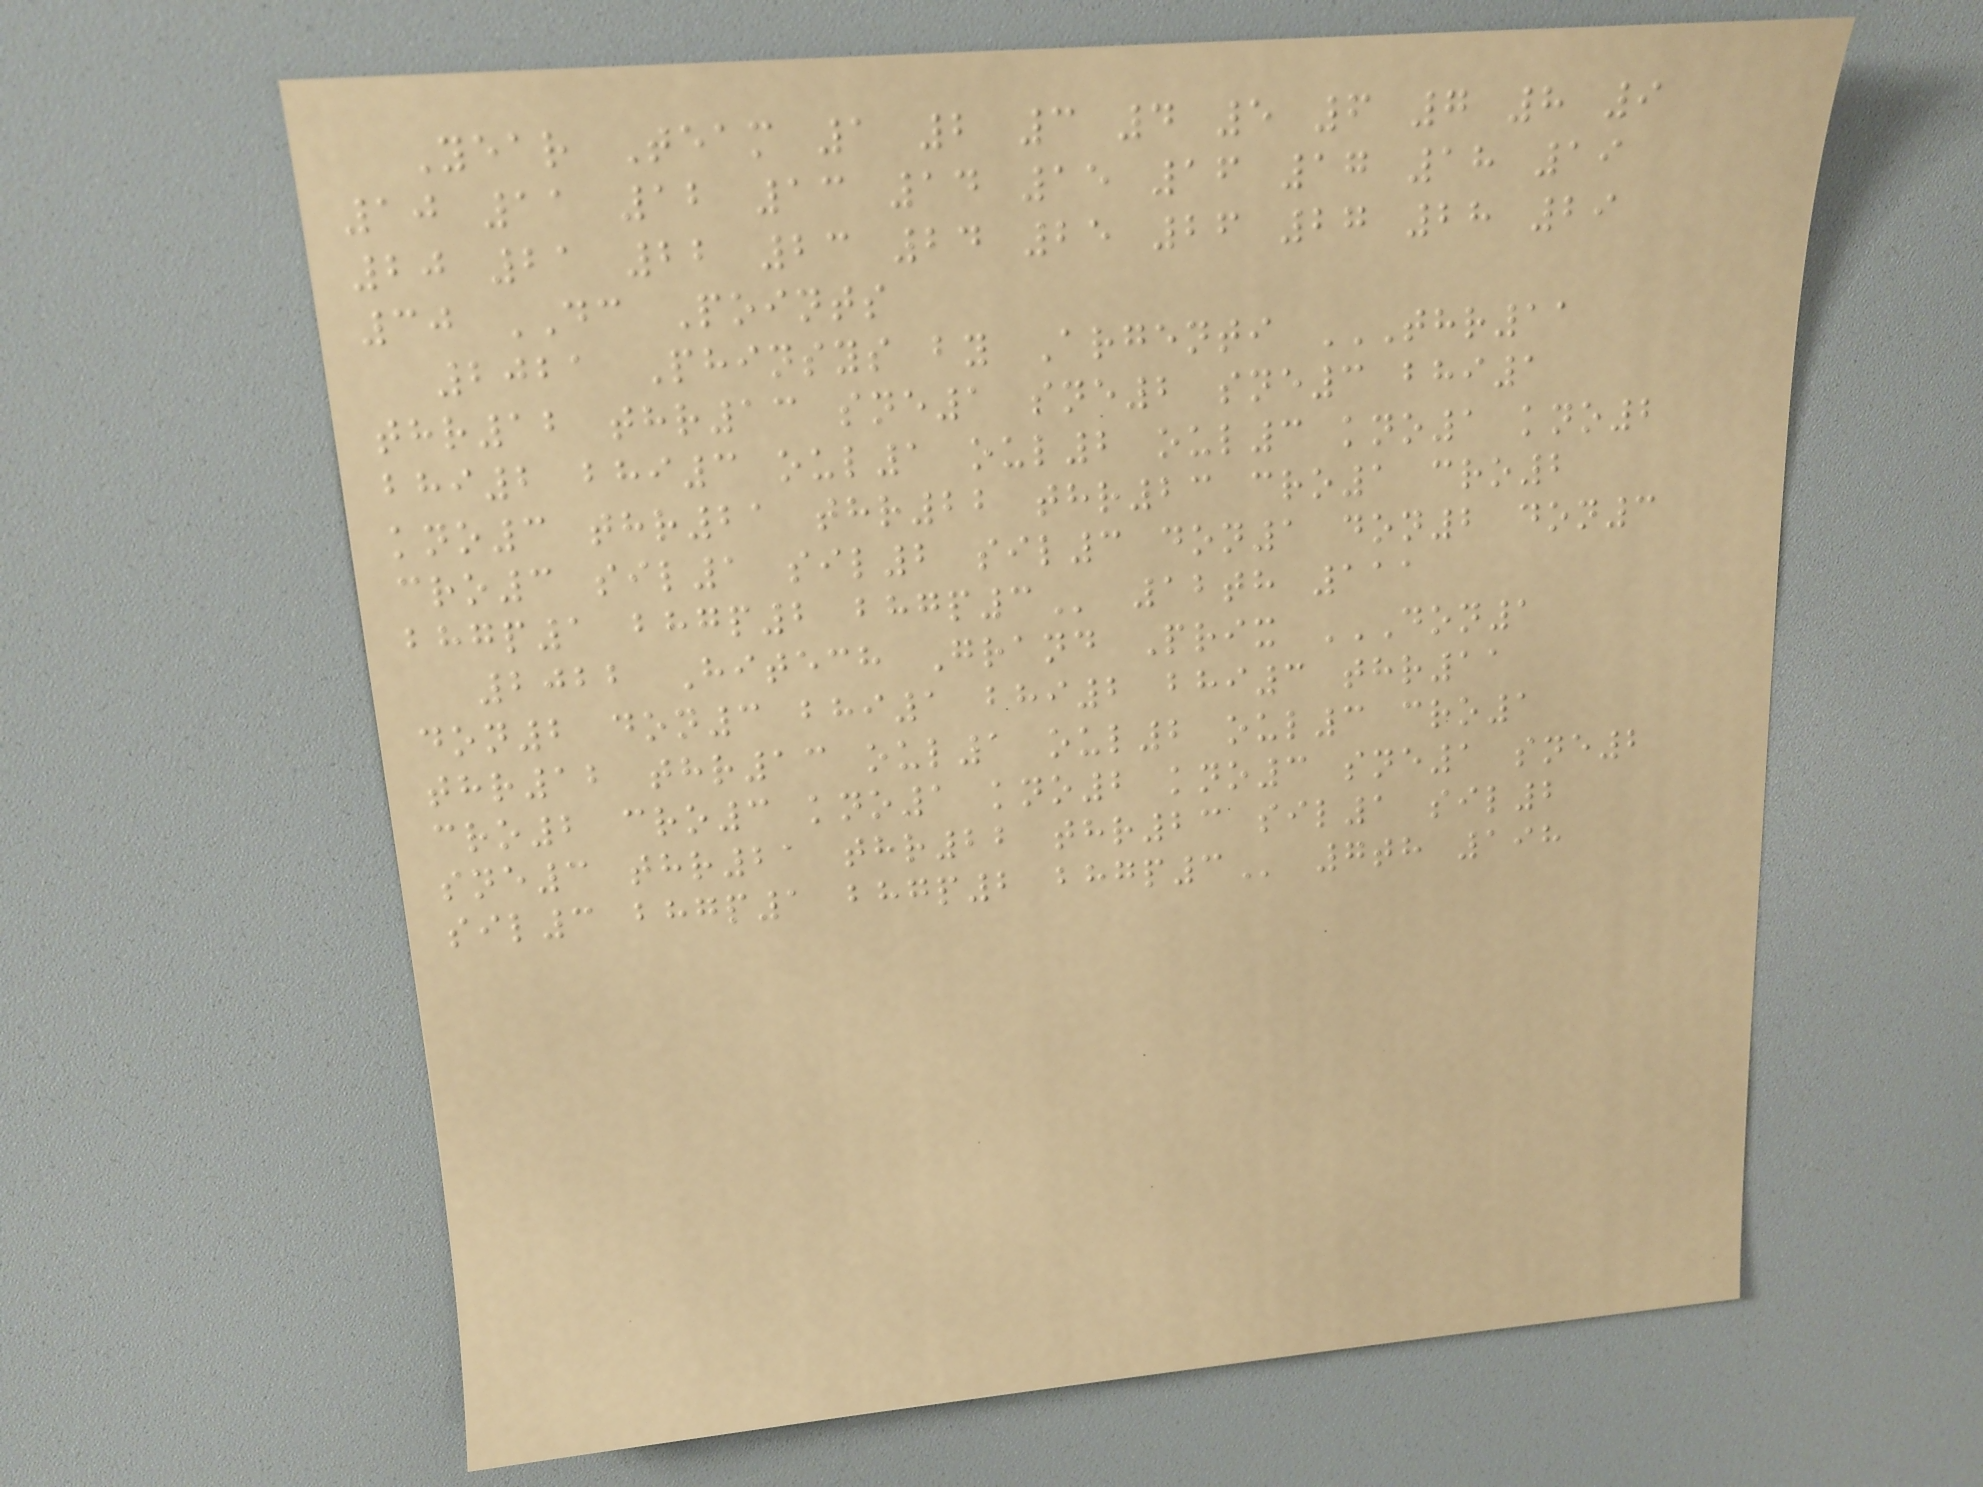Year Team 1 2 3 4 5 6 7 8 9
10 11 12 13 14 15 16 17 18 19
20 21 22 23 24 25 26 27 28 29
30 DC Points
2021 Phinsys by Argenti THR11
THR12 THR13 SNE1 SNE2 SNE3 BHI1
BHI2 BHI3 OUL1 OUL2 OUL3 KNO1 KNO2
KNO3 THR21 THR22 THR23 CRO1 CRO2
CRO3 SIL1 SIL2 SIL3 DON1 DON2 DON3
BHGP1 BHGP2 BHGP3 12th 111
2022 Hitech Grand Prix DON1
DON2 DON3 BHI1 BHI2 BHI3 THR11
THR12 THR13 OUL1 OUL2 OUL3 CRO1
CRO2 CRO3 KNO1 KNO2 KNO3 SNE1 SNE2
SNE3 THR21 THR22 THR23 SIL1 SIL2
SIL3 BHGP1 BHGP2 BHGP3 7th 198
